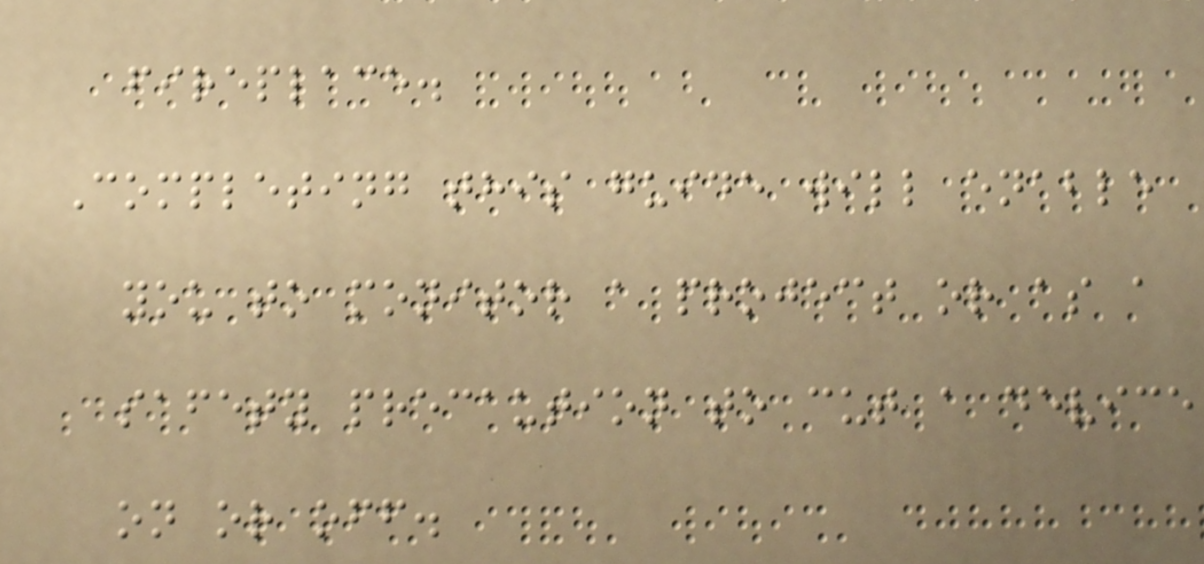fireplace.
Completing this guide will enable
you to monitor a project or as a
safety precaution to cut a device
on or off.
